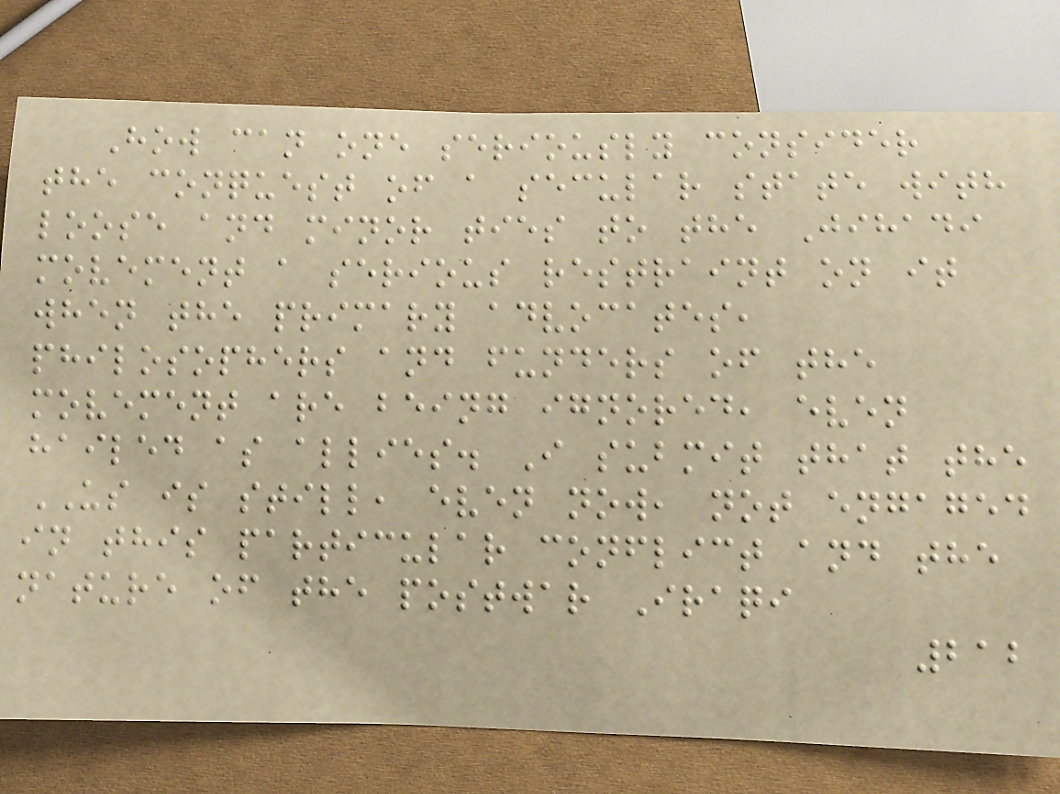How can one seriously consider
the conquest of a secular state with
loose and minor ties to the Jihadi
movement a serious restraint on it
when the primary advocates,
philosophers and funders of the
movement are being ignored, even
hailed as allies. I submit that the
US is still, even now, not engaged
in this particular conflict and the
nature of the postwar Iraqi
212
